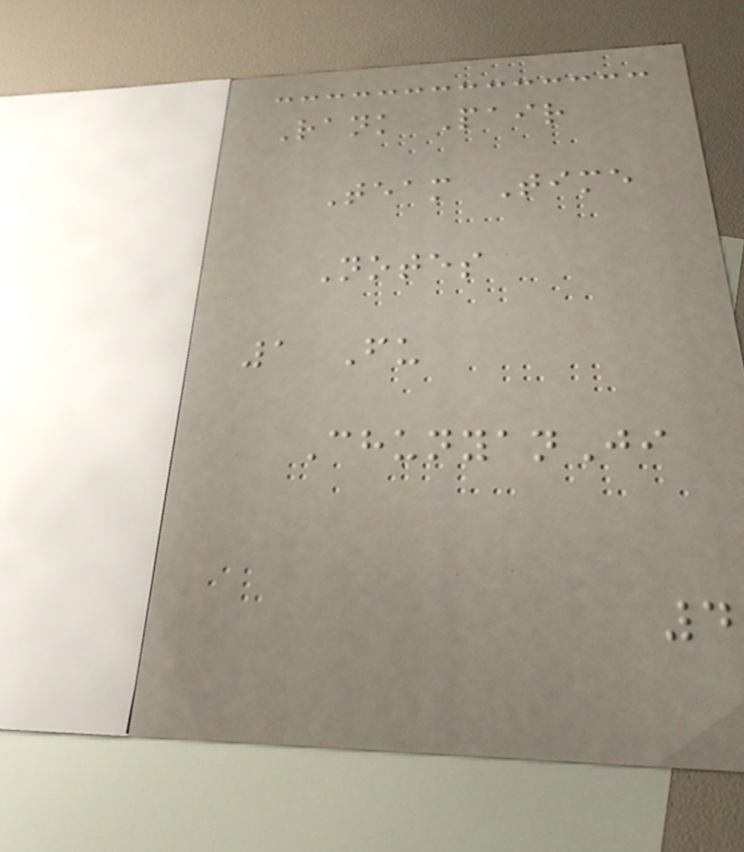Rank Pair
Team Time
Notes
1 Fu
ChunyanJi
4
